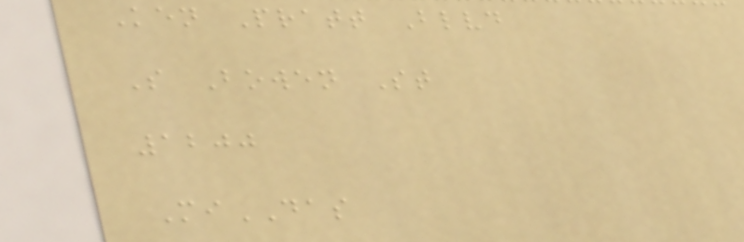Ken Pratt Blvd
S Bowen St
1200
MiDAS
